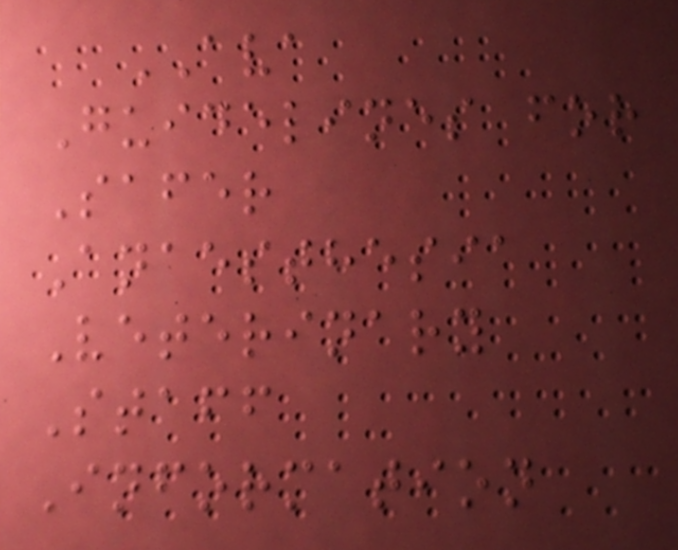AVA
Guidelines for
Safer
Anaesthesia
Veterinary
Staff
Information
